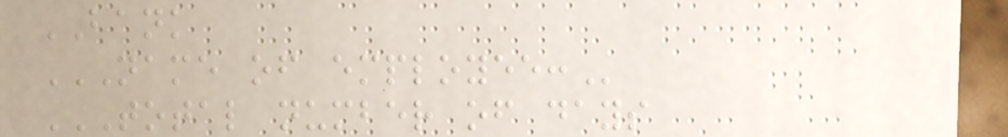BANK
NAME OF EMPLOYEE:
TOTAL NUMBER OF DAYS
